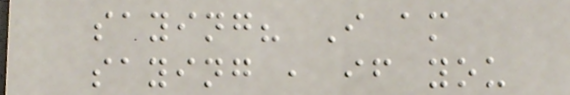saying? I am
saying , if you
